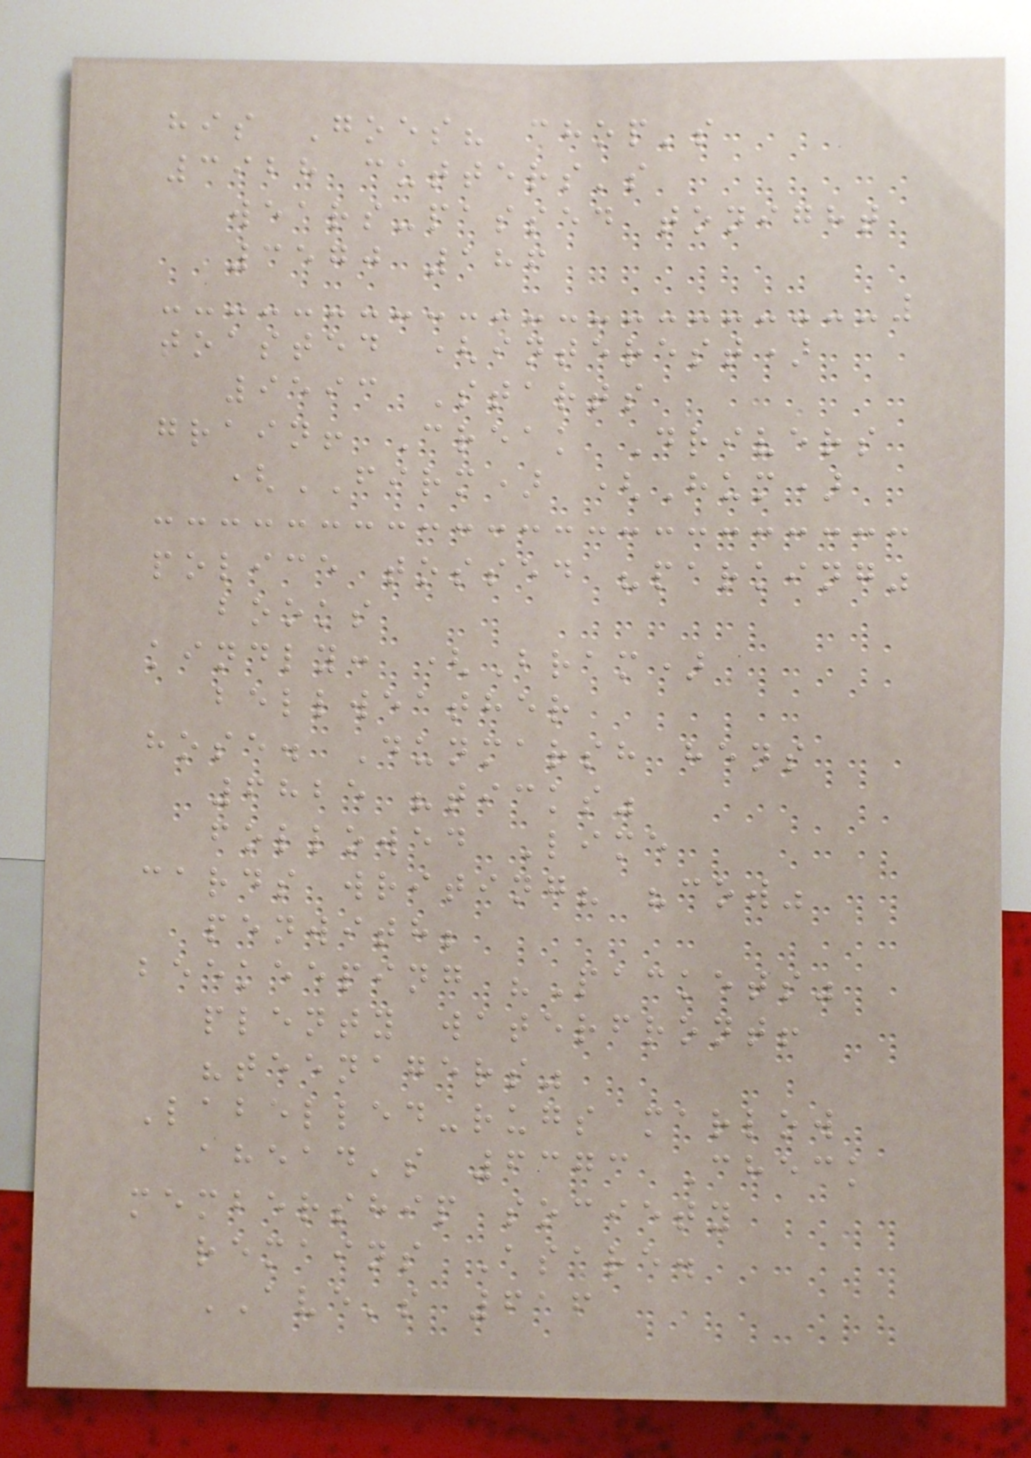his Goes? chop's
3928 cutters's
wears-passed tonight
3570 186
toasted (interest)
9593 Starts
grain! Creak Drivers
(FIRM) (Hum)
police tossed "parking"
books
kindly: (Bram)
bellweather
hose. Dunmarsh hens
6825 "ticks"
followed Lime
cards writing? "cow"
penwith;
beekeeping "Packets"
plenty waterfront!
"teenagers"
Labelled-rugs marlow
ahead's 6373 Check
membership society
remains Asare.
AVE's 616
